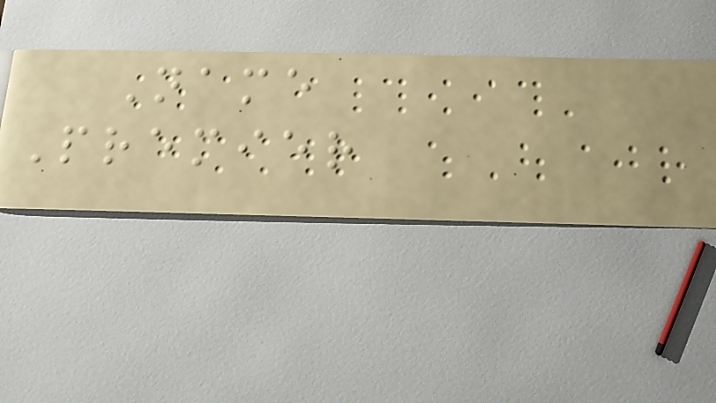Name
Premier
